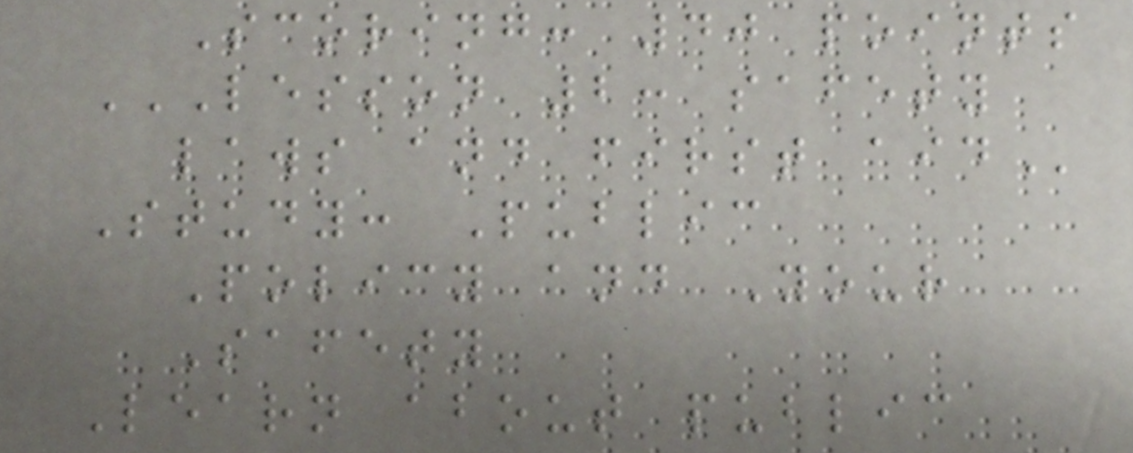Scoring: 40 points
LESSON 2: SAFETY
LAWS AND FIRST AID
Study: Public
Policy and Your
Safety
Learn about public
